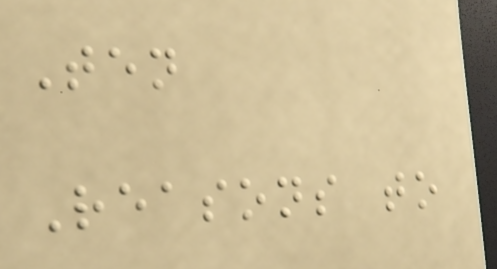Ten
Reasons to
